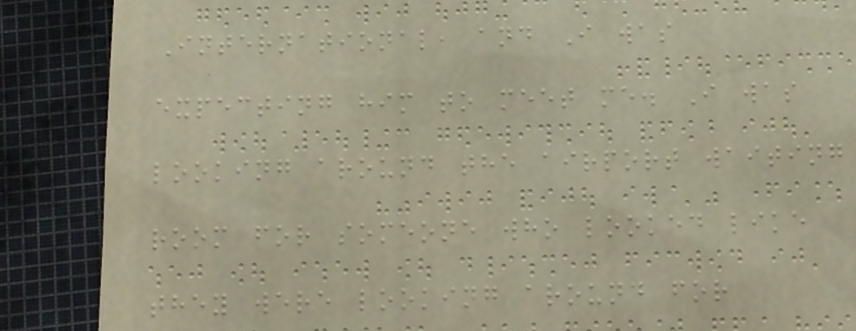International, and I was
expecting him to meet me. I was
looking around the airport waiting
room for someone who looked like
they were looking around for
